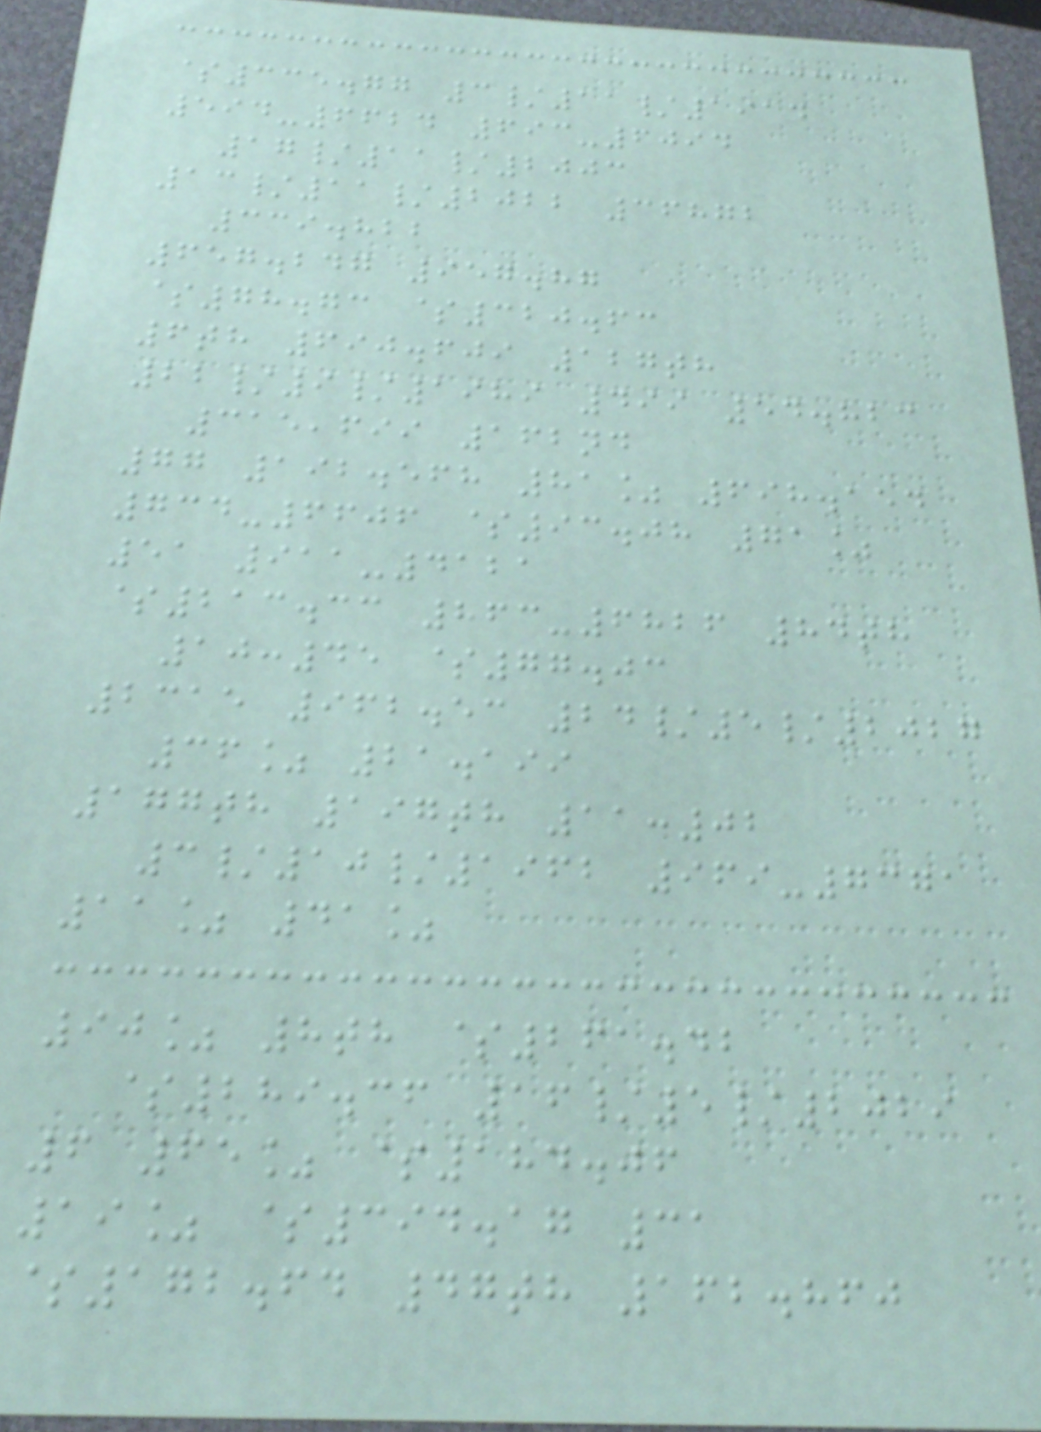$335.77 3/11/1914
594-6624 693-6094
17/11/2003
13/11/2022 36872
339.822
657.247 957.87
$78.73 $320.63
6th 690.609 127th
22/9/1989 499 54.823
315,699 162nd
77 192.568 81% 698.154
734-6606 $93.08 71%
51 911-4121
$213.33 863-6826 84th
10:45 $77.03
2315 962.53 24/5/2027
36% 21.199
177th 197th 11:02
3/10/1962 969-7371
11% 41%
90% 8th $261.42
$289.36 16/5/2029
6 65% $184.06
19% $394.17 31
$172.64 47th 162.860
